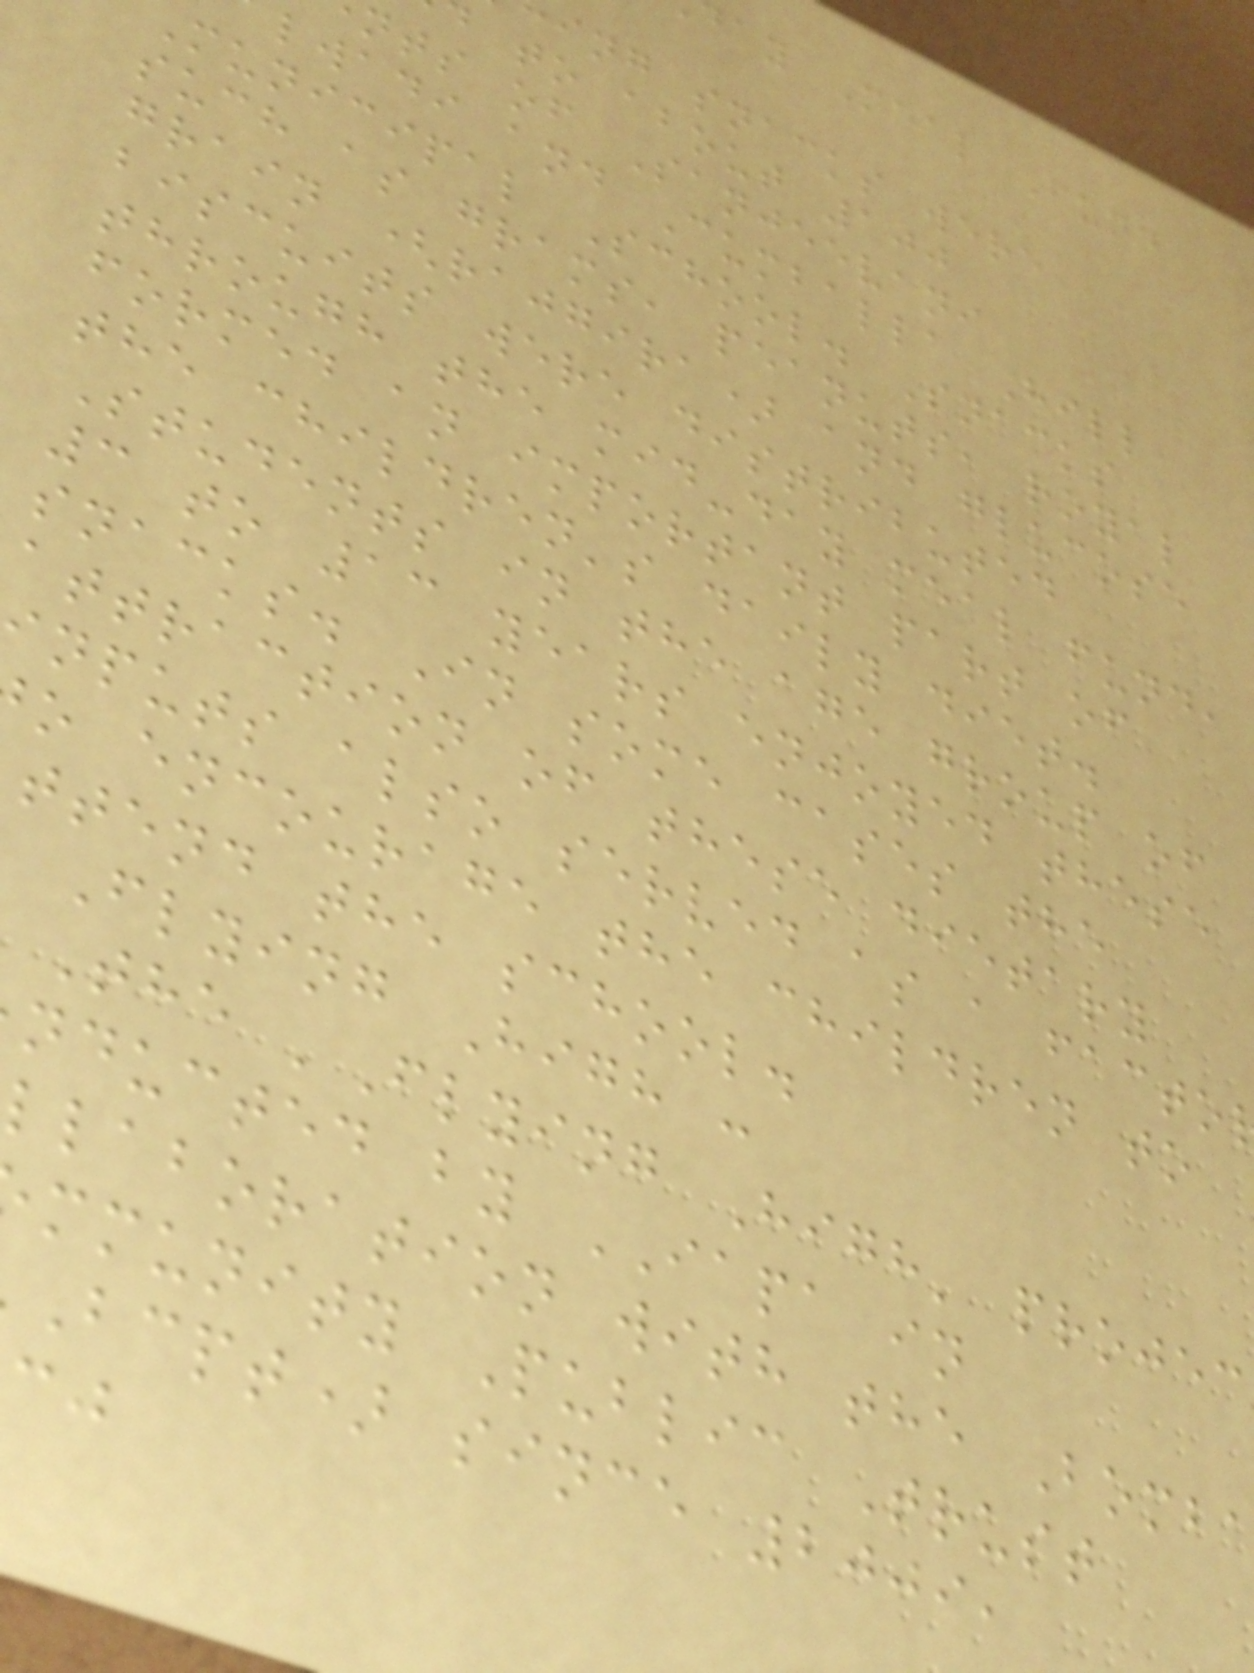ay Meal Fund
ing snacks were
to about 100
nts of Sanjeevani
lwadi and Cumballa Hill
municipal School. Snacks
such as grams, peanuts, royal
grain (rajgira) and glucose
biscuits were distributed
through the mid-day meal fund,
formed an important part of
the children's daily diet.
Students in the age group of
3 to 13 years enjoyed these
snacks. In some cases the
attraction of these dietary
nputs also served as a facto
o encourage the children to
ttend the school.
Flying High :
The 'Flying High' projec
nducted by IAPA in
llaboration with the Bomb
mmunity Public Trust
bcpt) since 2009,
